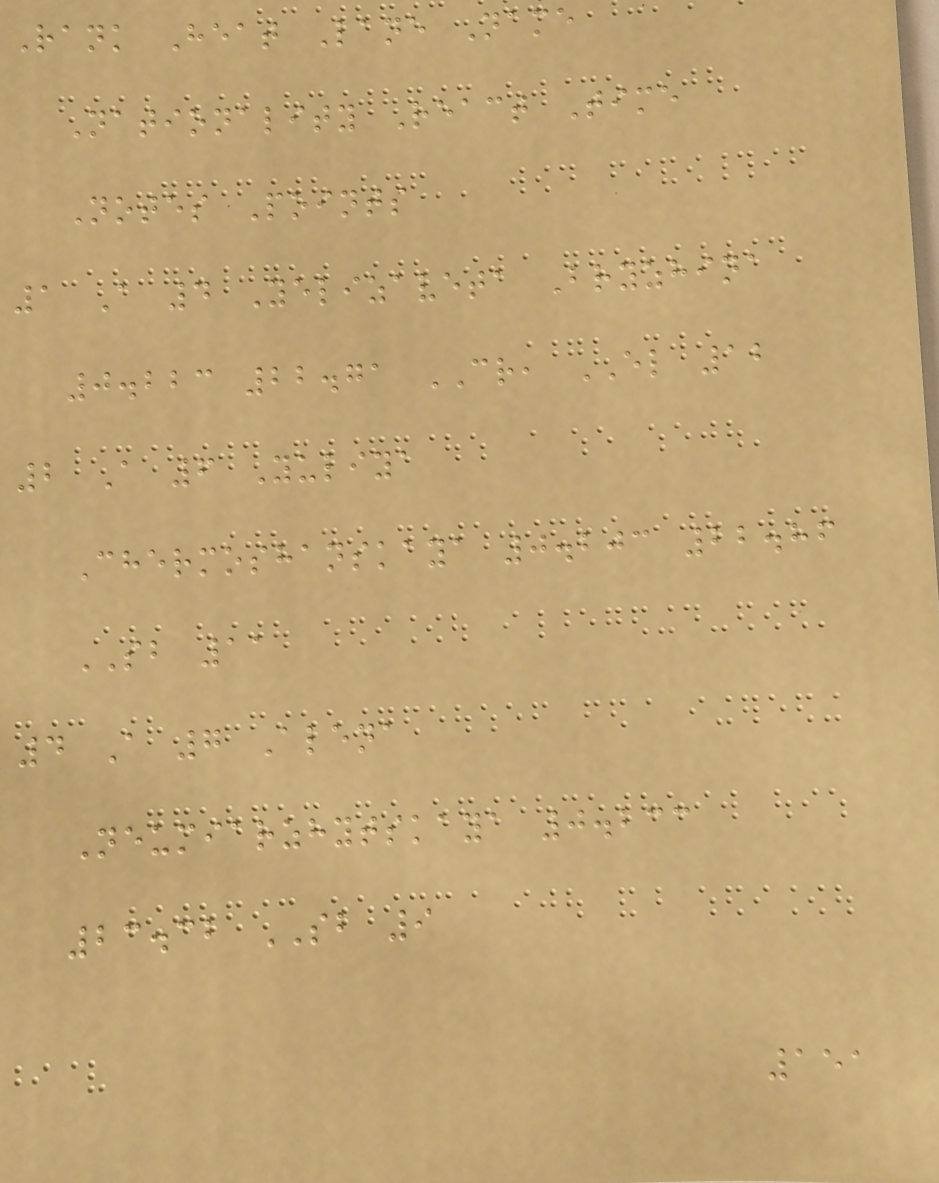Rank Heat Lane Name
Nationality React Time
Notes Points
1 A 4 Yelizaveta Bryzhina
0.223 22.71 CR, EL 12
2 A 6 Yuliya
Chermoshanskaya 0.203 22.86
SB 11
4 A 7 Alena
Neumiarzhytskaya 0.233
23.32 SB 9
151
